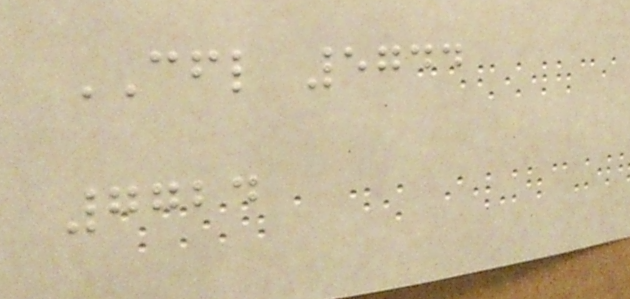CFL 5744
7724
